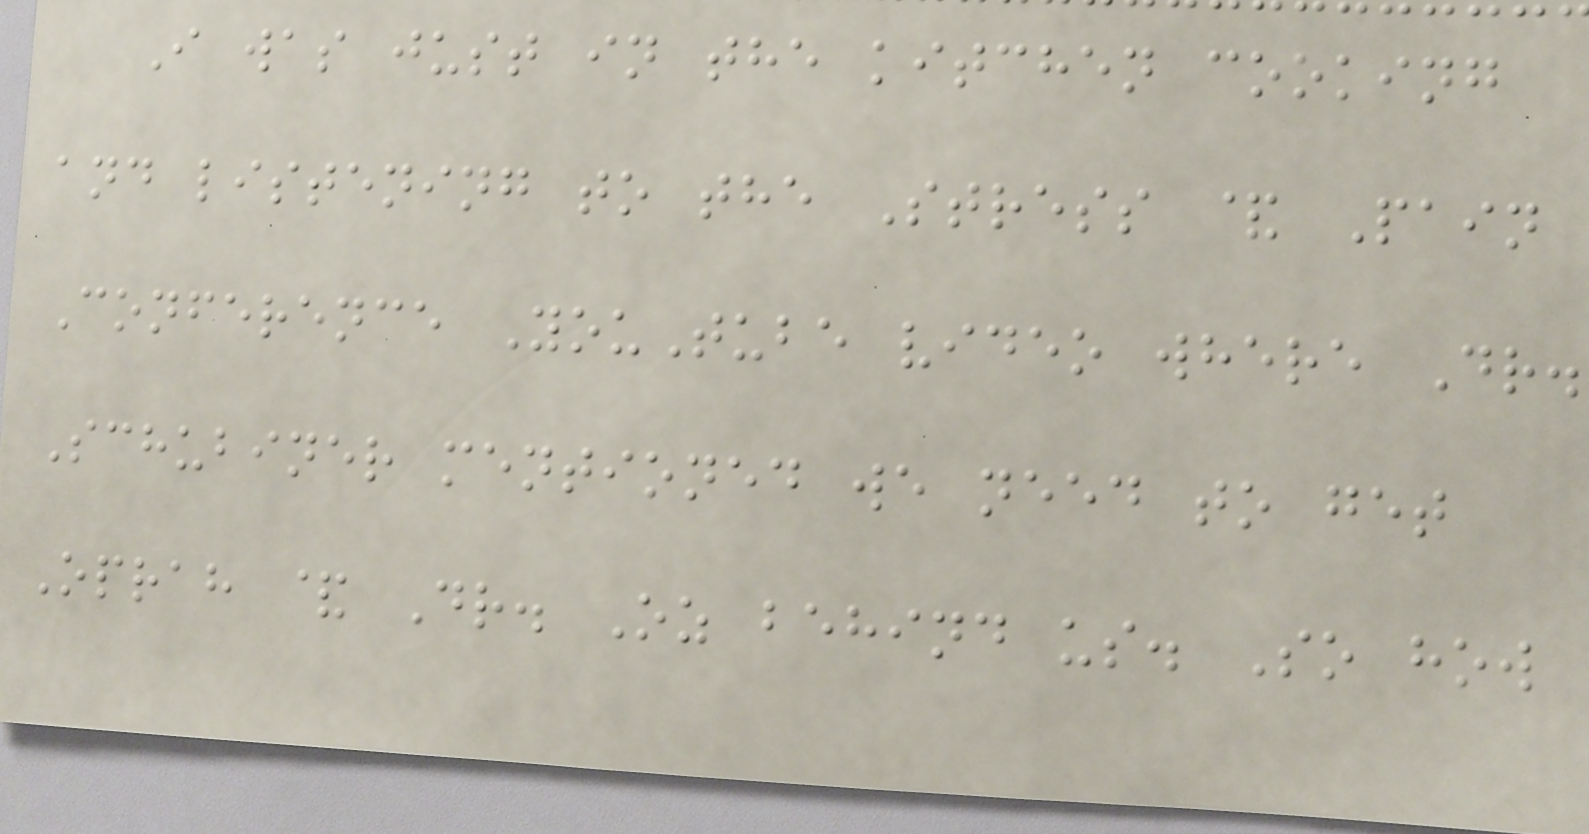I was just in the kitchen cooking
and listening to the Stress & Pain
Conference YouTube video where Dr.
Schubiner mentioned we need to get
Oprah & Dr. Oz behind us. So how
